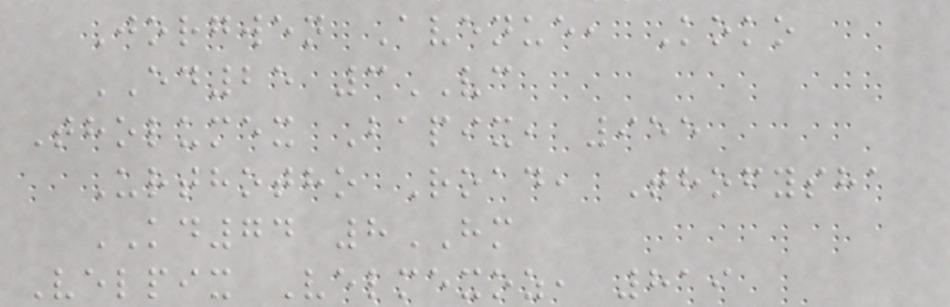Jorgwen Avenue, Koko
ED25 3VC
Tholumex Bapix, 955
Urthotho Road, Thofysha
KD74 8HM
Velpix Velmexoz, 819
